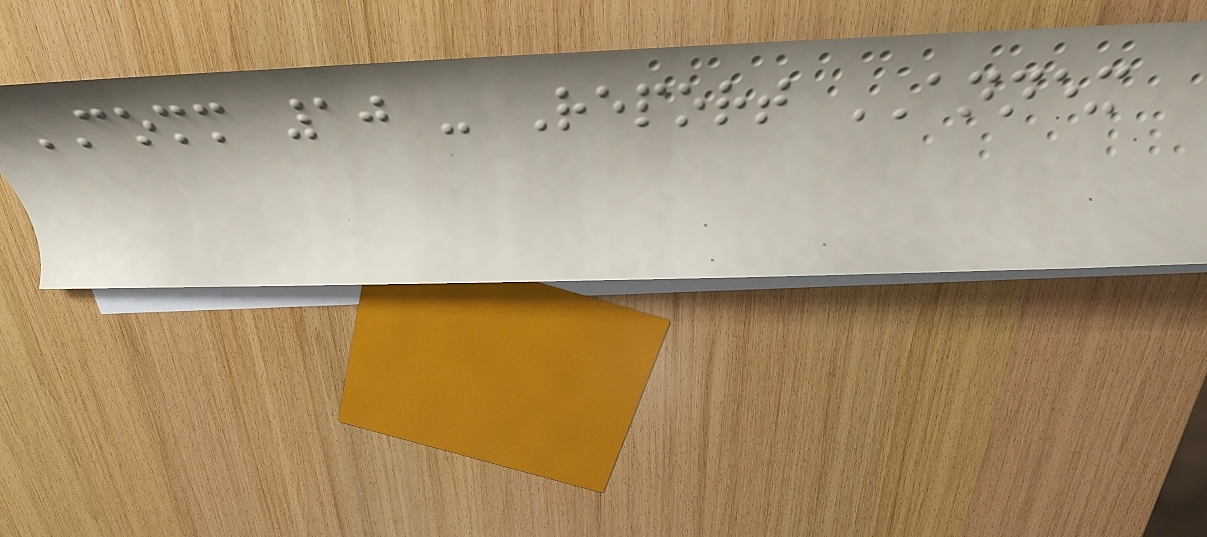COMM 10 - Report ANNEX
